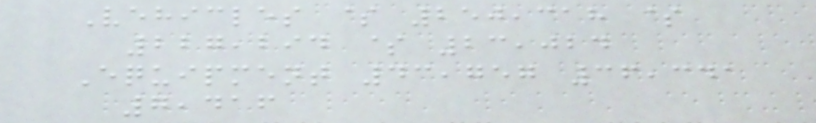Vehicles $ 250,318 $
227,294 $ 23,024
Equipment 43,757 36,341
7,416
